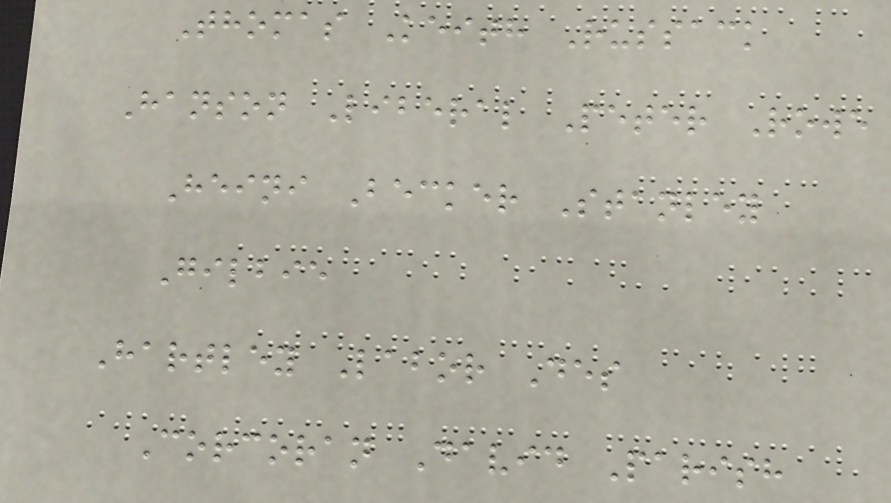Thomas Keith Russack
Hanson Liberal Peter Rowe
Heini Becker Stanley
Gilbie
Hartley Labor Des
Corcoran David Parish
